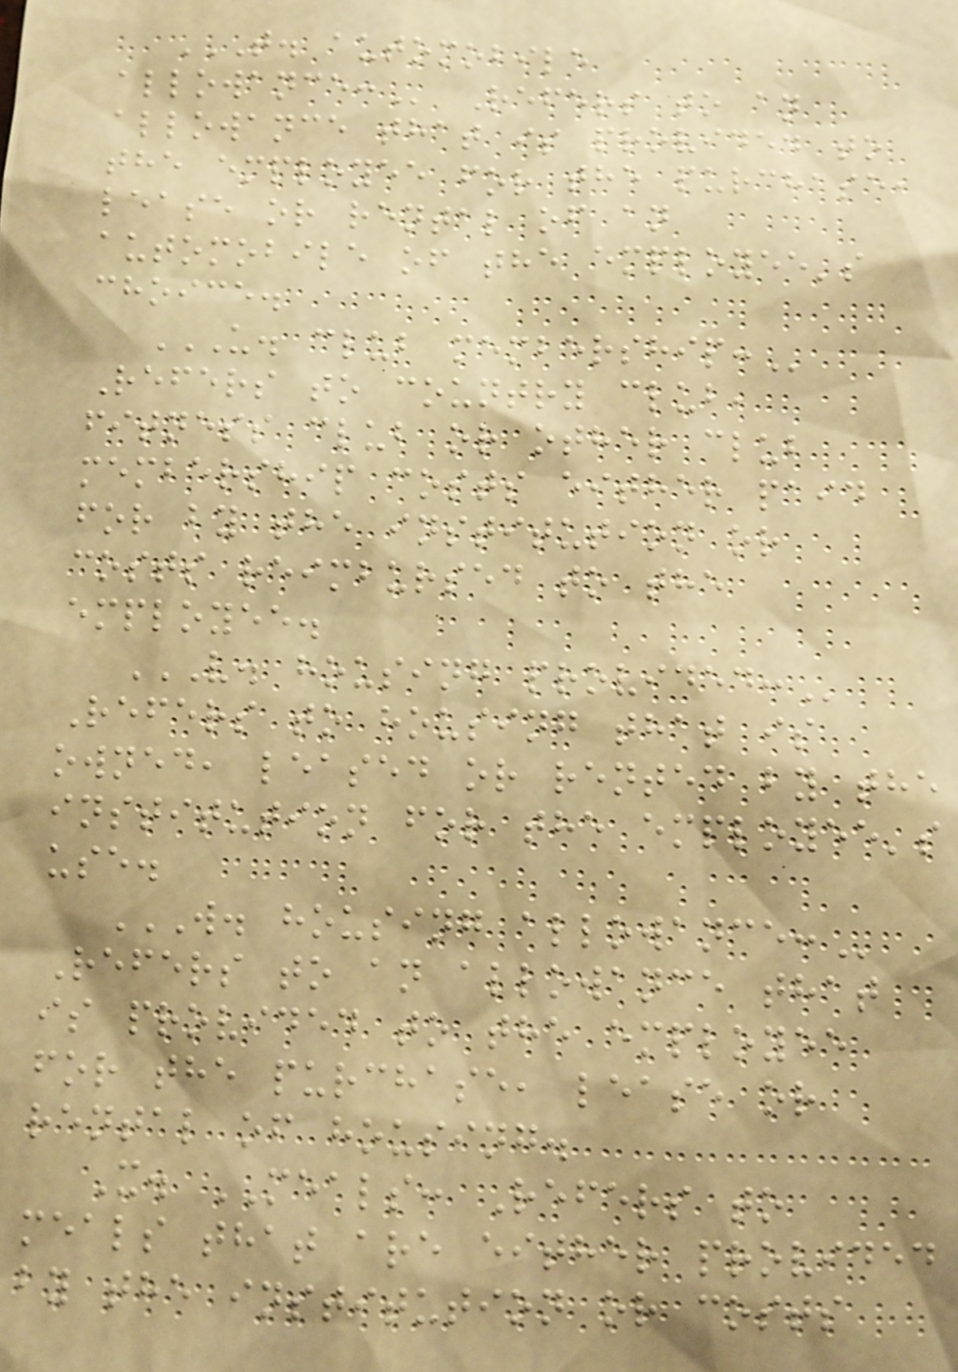T. AUTOMOBILE
ALLOWANCE: Refers to an
allowance that is provided to
the employee for the purchase,
lease or rental of an
automobile of the employee's
choice.
U. CLUB MEMBERSHIP:
Refers to country club,
fitness club or other club
membership costs either paid
for by the institution or
costs reimbursed to the
employee.
V. HOUSING PROVIDED:
Refers to housing that is
owned, leased or rented by the
institution for the employee's
use.
W. HOUSING ALLOWANCE:
Refers to an allowance that
is provided to the employee
for the purchase, lease or
rental of housing.
X. MEALS: Refers to
meals that are either provided
by the institution or costs
